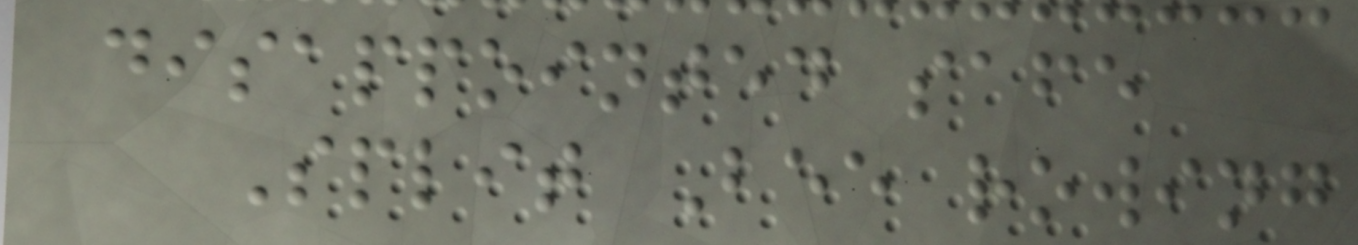disappointed safe
Split Bee rowing
